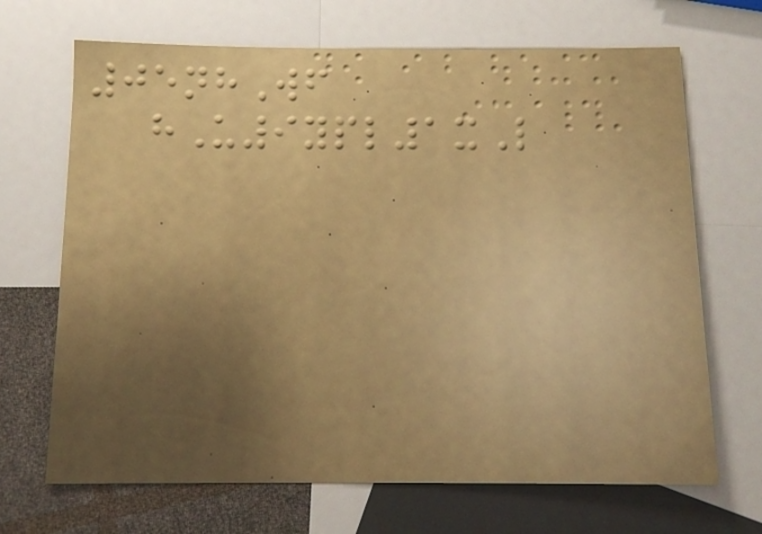05nhWf
hU9ypl1xL
